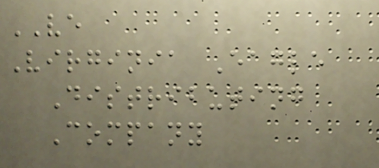VE
Virginia Eagle
Distributing
Company
